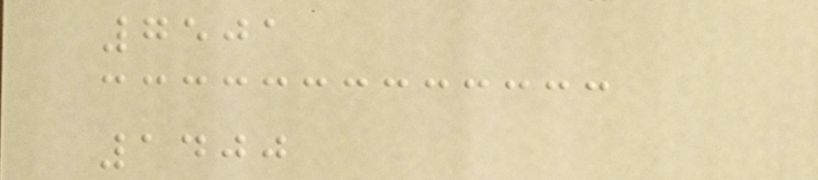7501
1400
